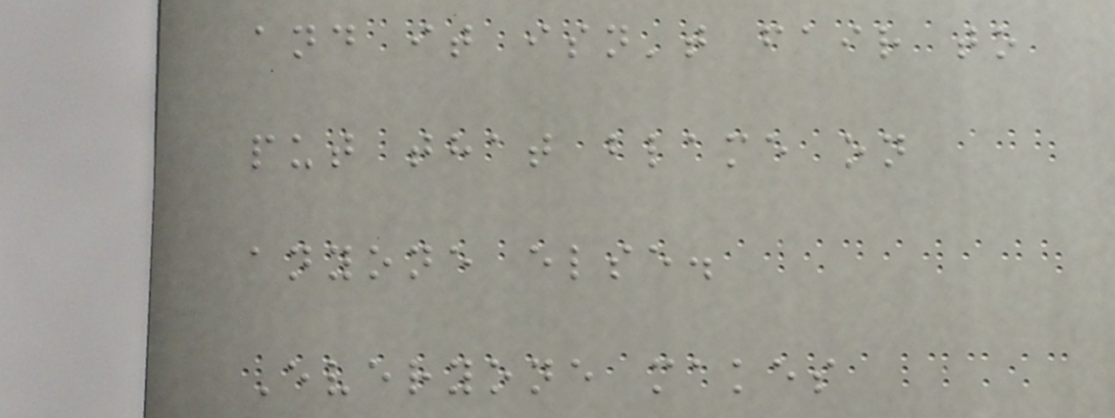and it isn't fair to
put that blame on
anyone else.
Everyone makes
